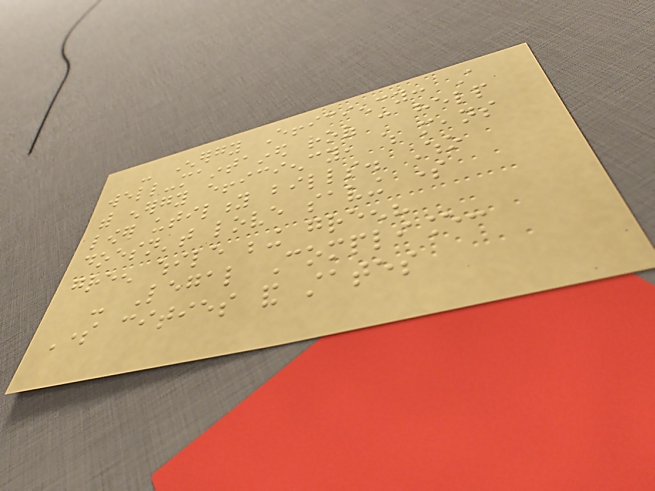- Energy Efficiency: A
well-maintained roof can help
with energy efficiency, which means
lower utility bills. Who
doesn't love saving some
green while being green?
- Legal Compliance:
Some cities and states
